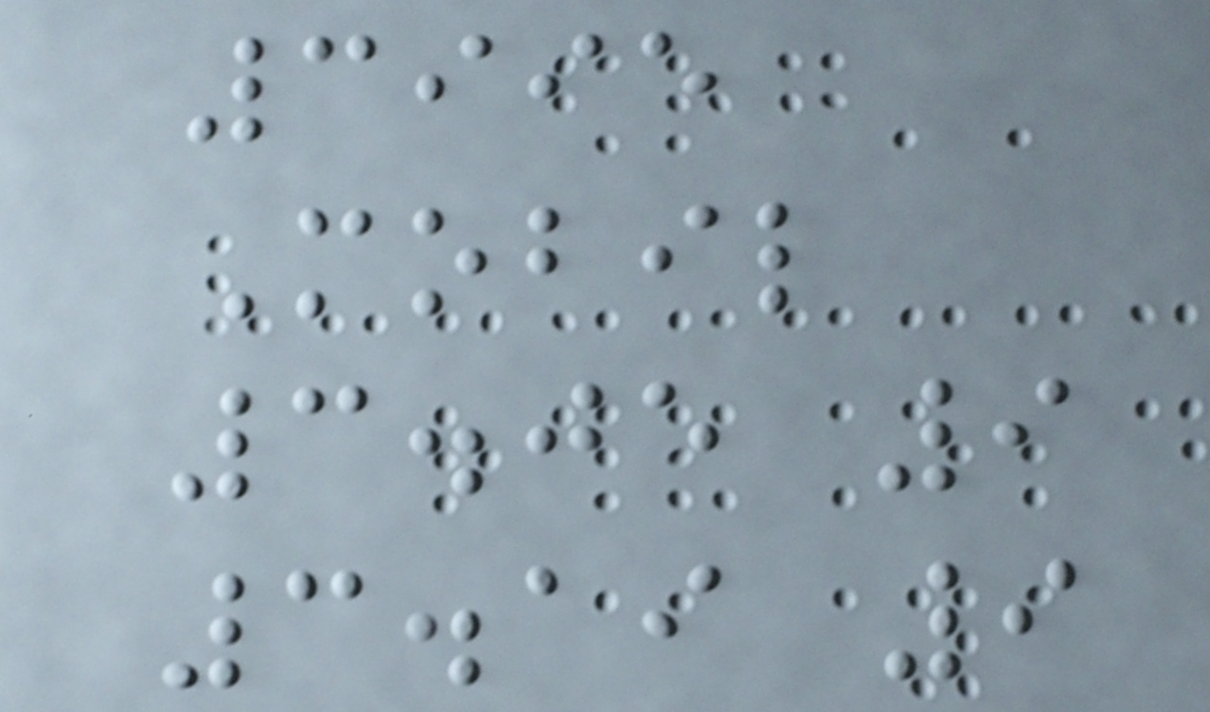3995
Mobil
3.05 9
3.19 9
